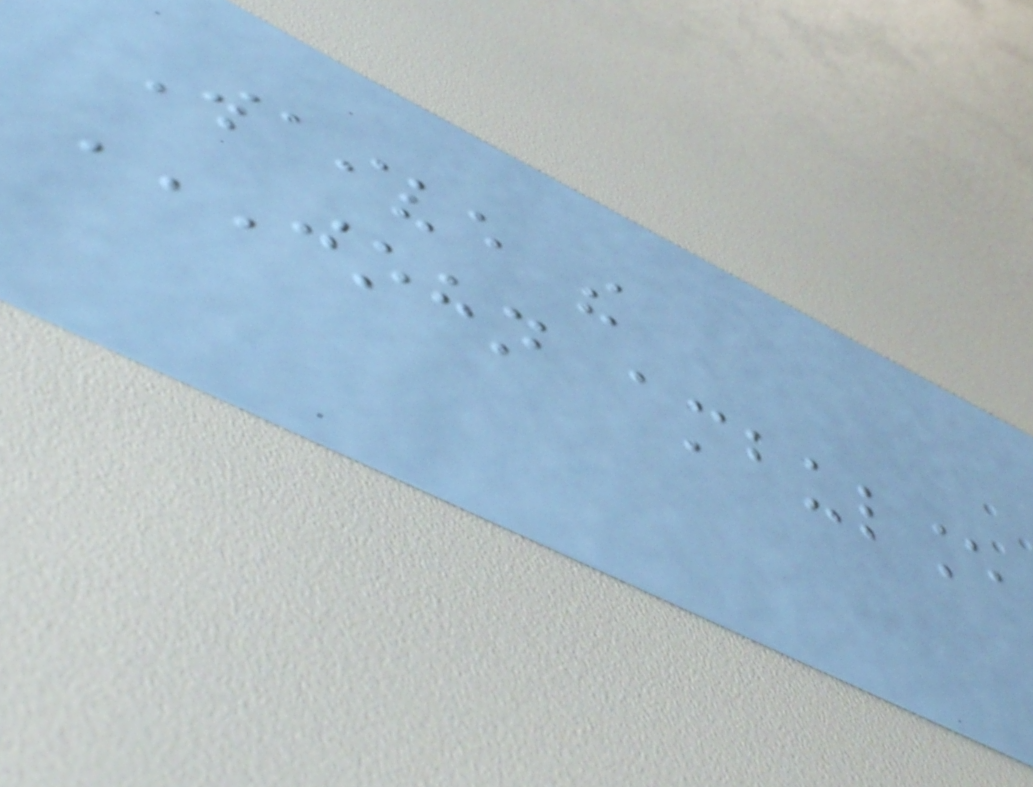Waive the
JOHN AMBULANCE
